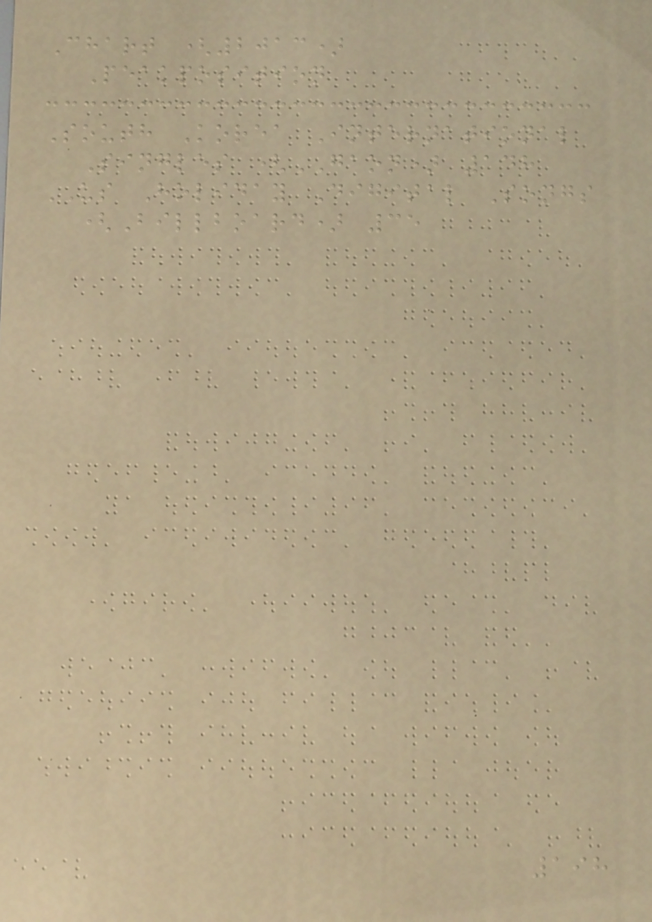Chart (2013)
Peakposition
South Korea International
Singles (GAON) 148
US Holiday Digital Songs
(Billboard) 35
198
